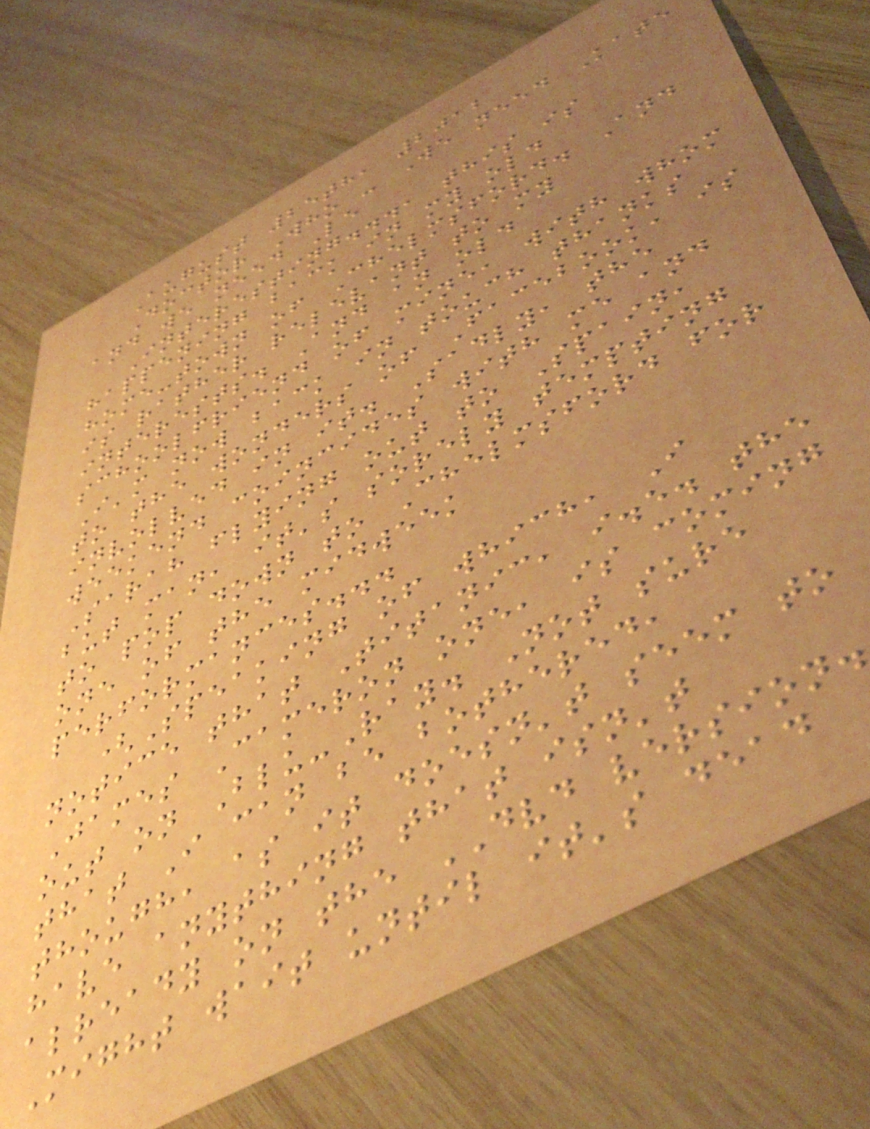August 25th, 2012
Doctor Who - We need Kate
and we need Le
Interesting..., this is
happening back in my old
home-town of Chelmsford. And
is rather relevant to my
interests. And an old
schoolfriend of mine, with whom
I'm now back in touch thanks
to the wonders of Facebook, is
involved in it. Sadly, the
weekend coincides with me and
Sarah flying out to Spain,
but man, it's sorely tempting
to pop down to Chelmsford for
one of the midweek
performances...
(Speaking of which, I
notice that Titanic, i.e. the
James Cameron one, is coming
out on Blu-Ray. Not sure
that I can be bothered,
though, as it doesn't seem to
have anything that isn't
already on the DVD version.
Might wait until it's dead
